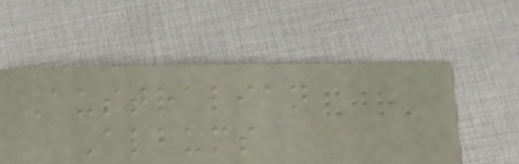Australian
Albums
